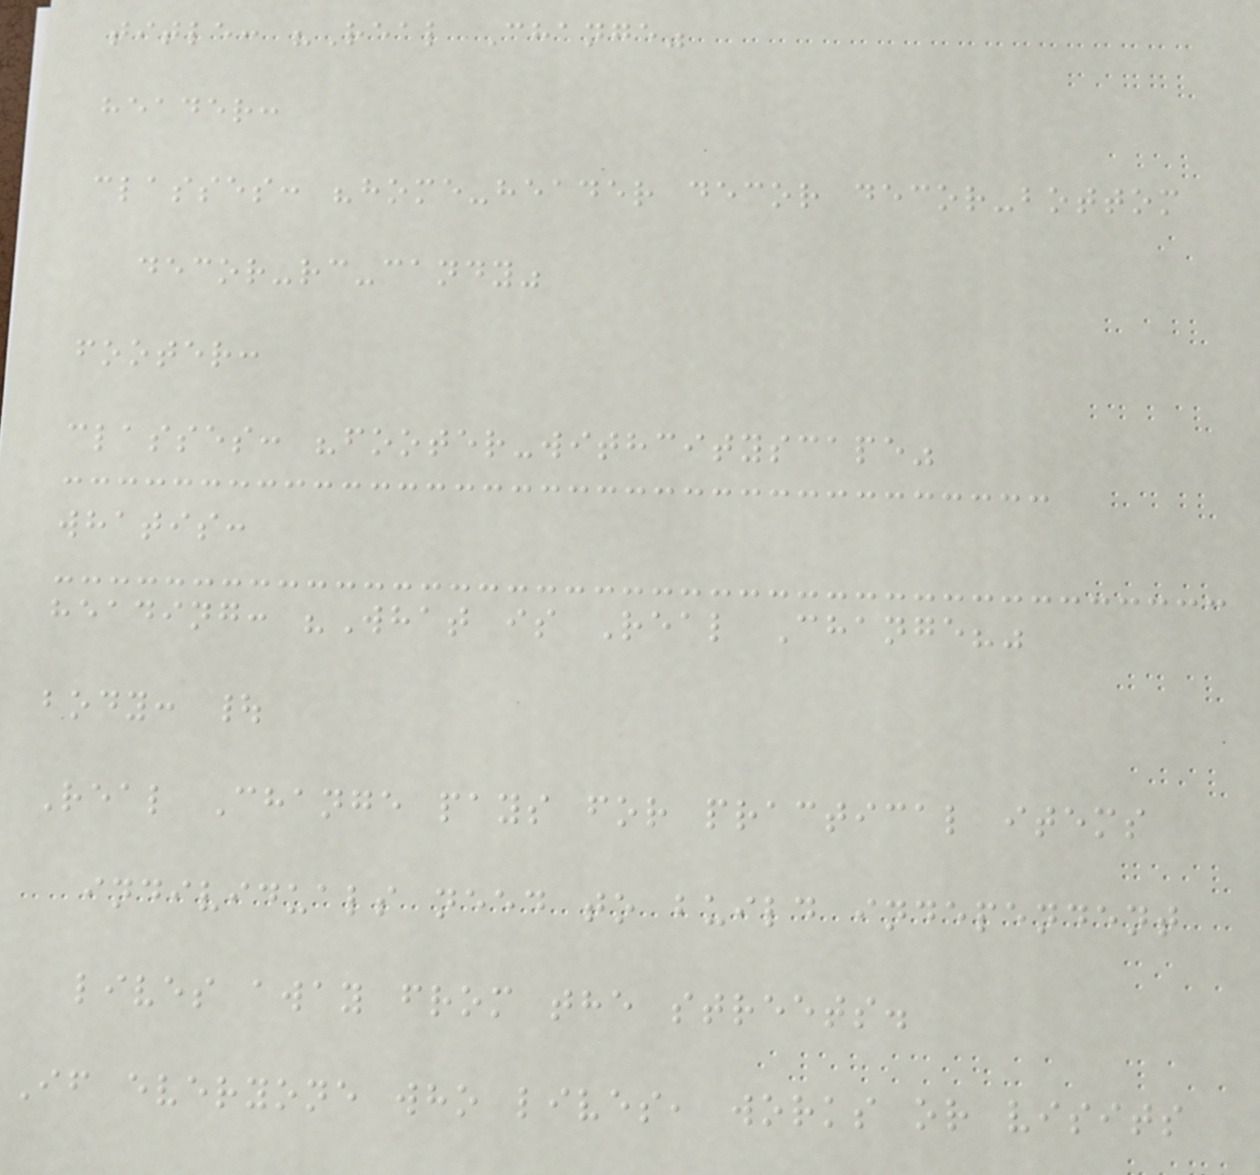title: "Real Change"
header:
classes: "home-header decor decor-bottom
decor-rc-candy"
footer:
classes: "footer-withcityscape"
whatis:
heading: "What is Real Change?"
body: |
Real Change pays for practical items
individuals need to build independent
lives away from the streets.
If everyone who lives, works or visits
